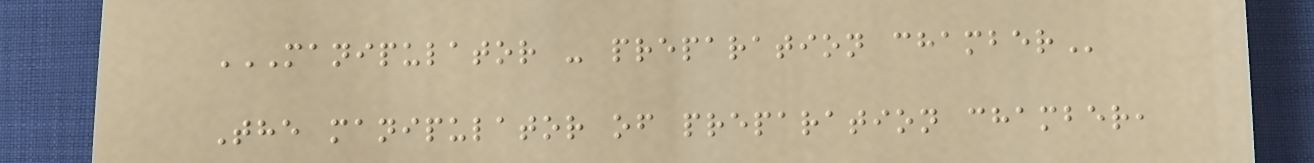MANIPULATOR - PREPARATION CHAMBER
The manipulator of preparation chamber,
